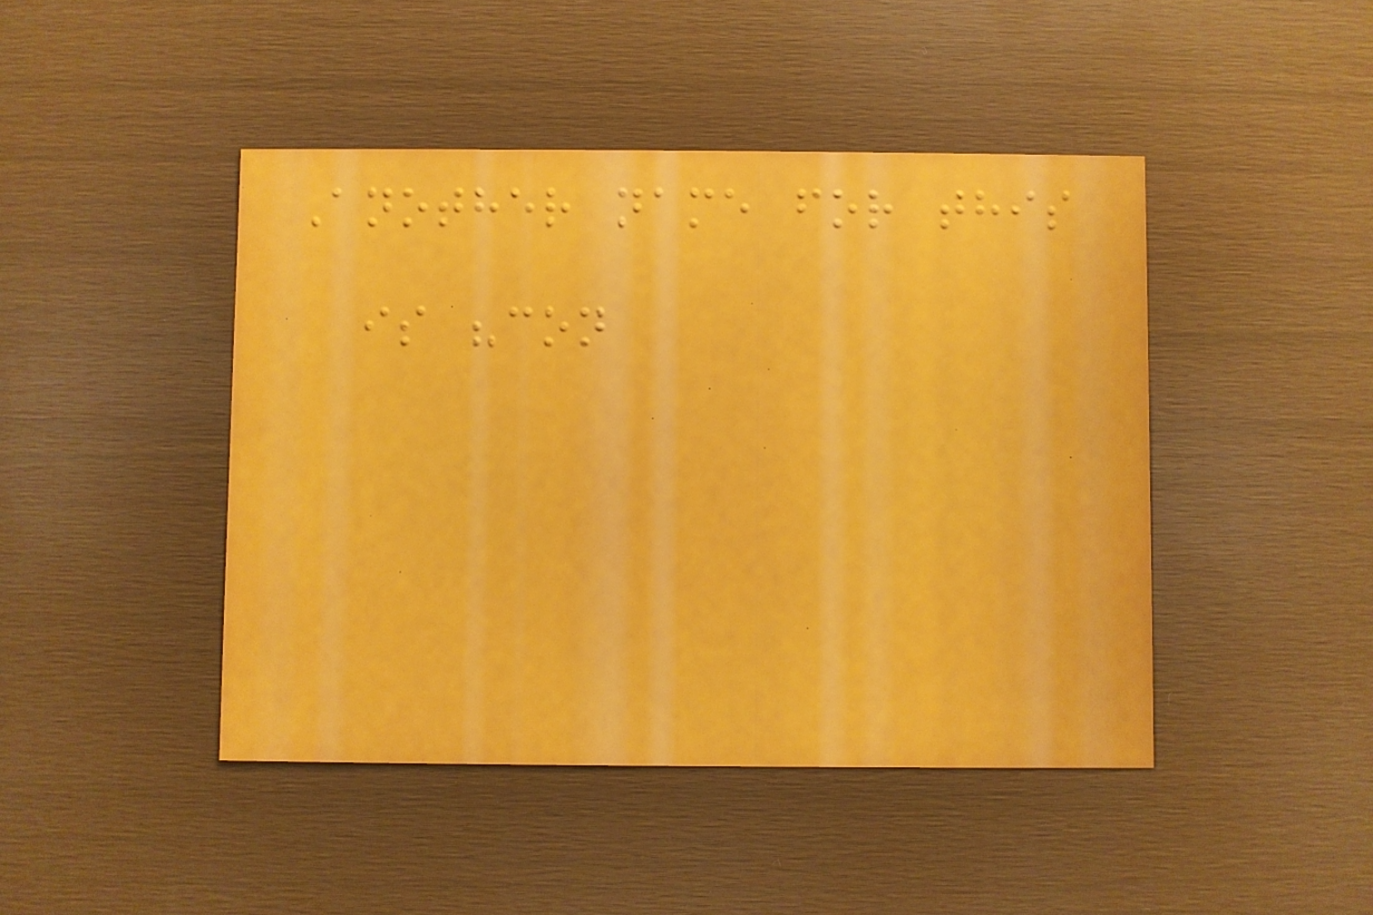Another name for this
is "con
